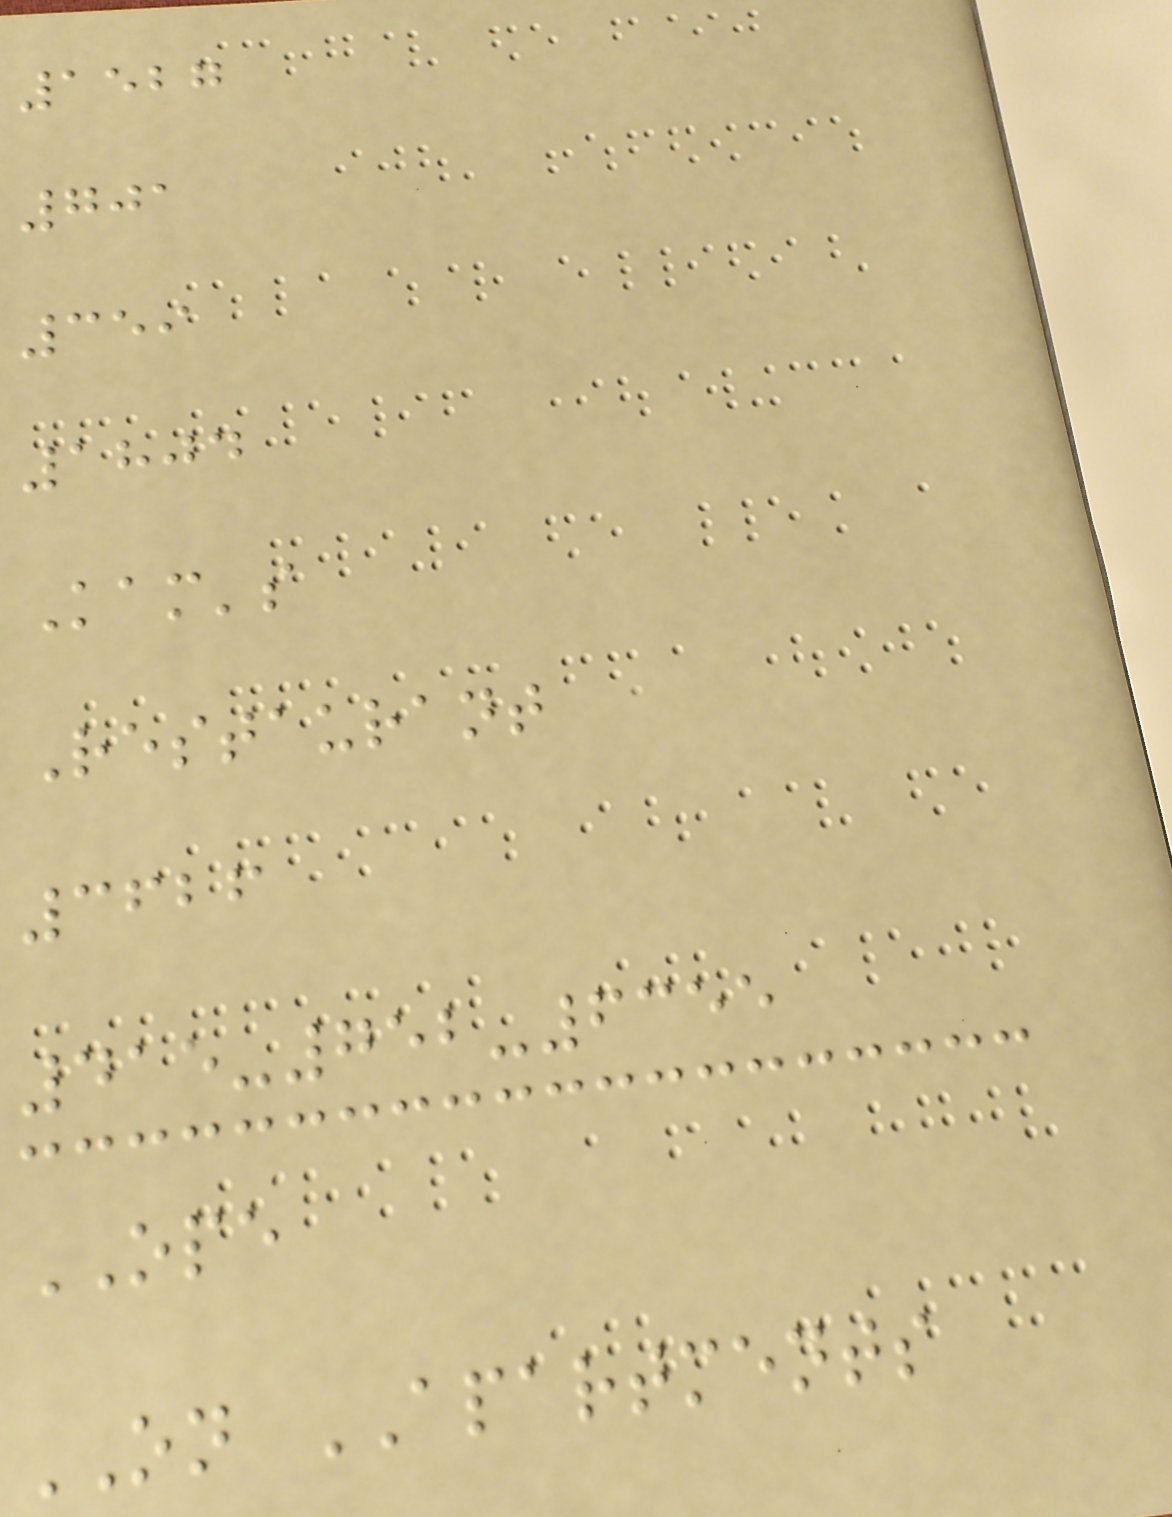1527
701
359
1804
Kam's
Restaurant
3626
415-752-6355
OPE
ON APARTMENTS
